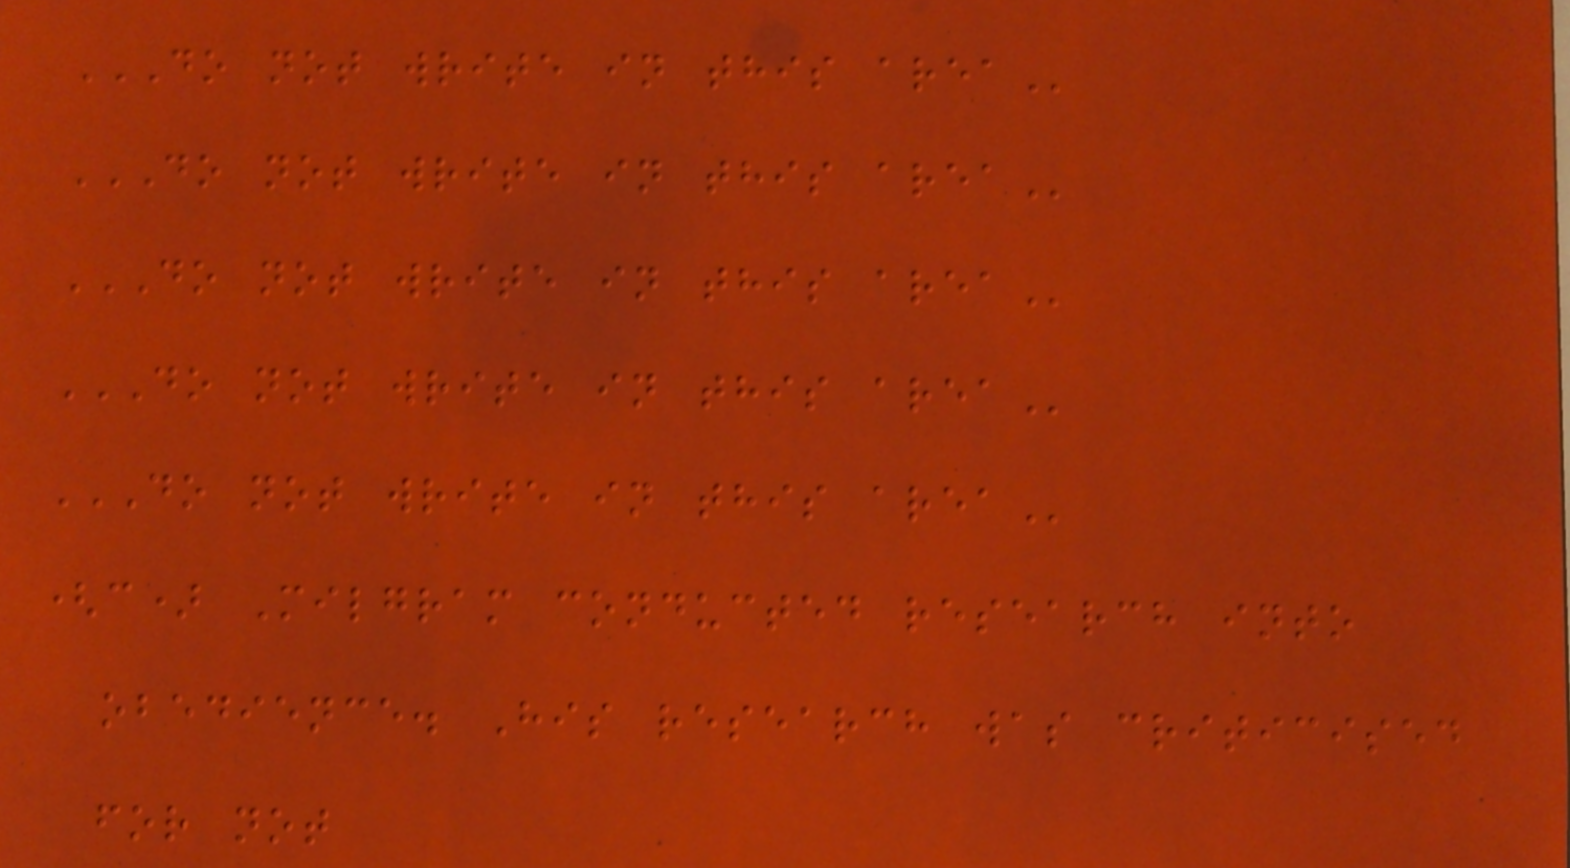DO NOT WRITE IN THIS AREA
DO NOT WRITE IN THIS AREA
DO NOT WRITE IN THIS AREA
DO NOT WRITE IN THIS AREA
DO NOT WRITE IN THIS AREA
(c) Milgram conducted research into
obedience. His research was criticised
for not
